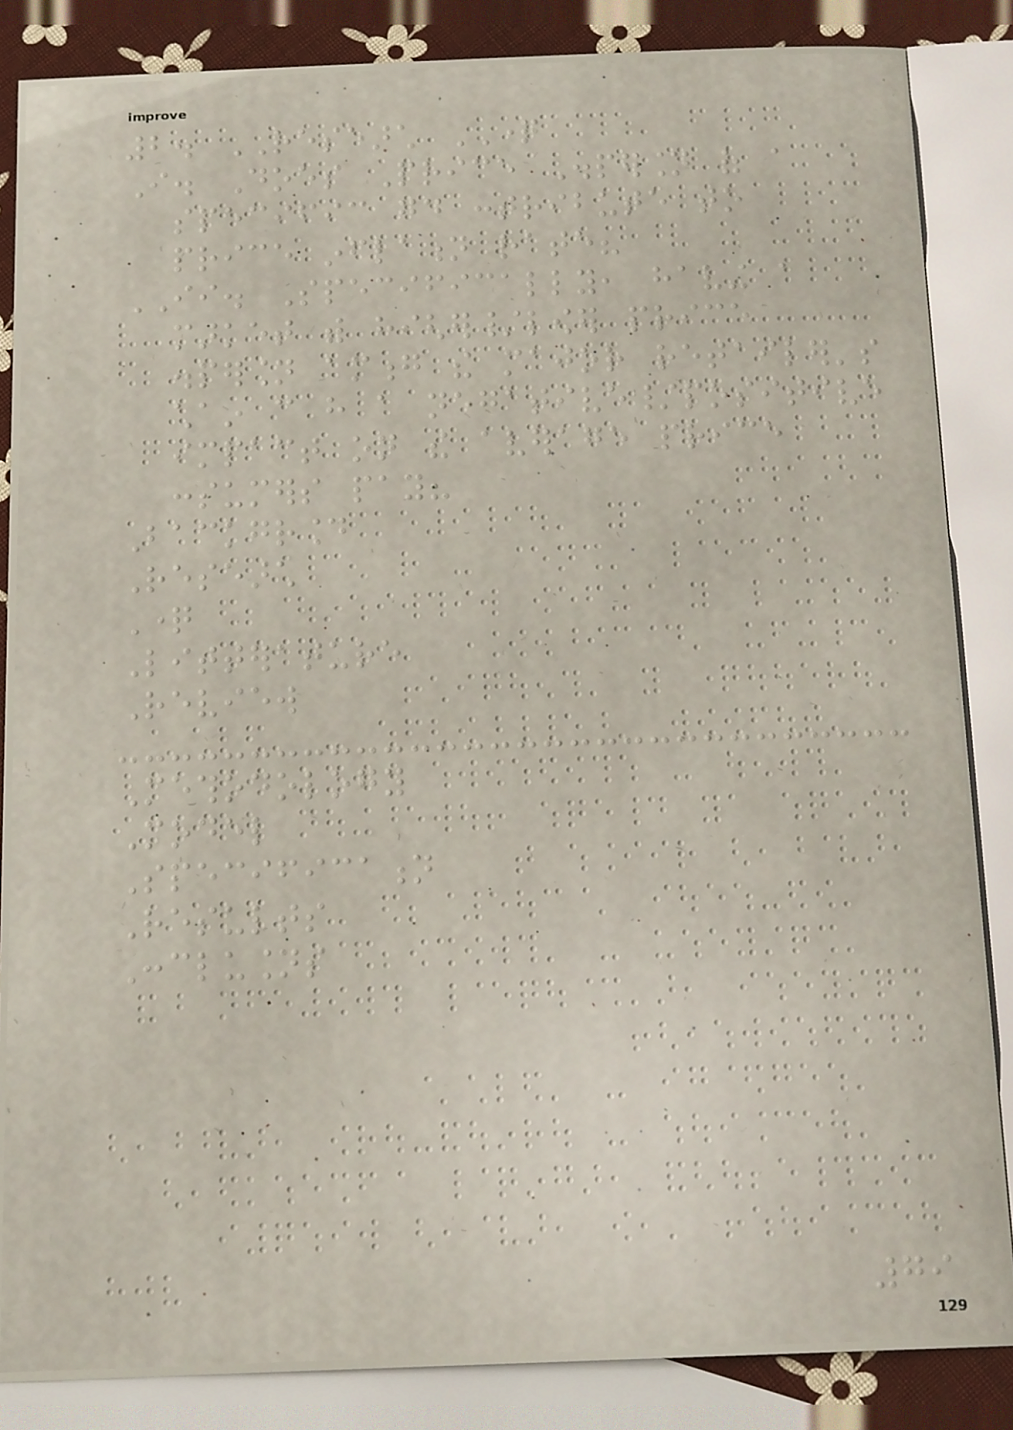2. RESEARCH QUESTION
I. Does Price Dispersion of a
specific good contribute to
price inflation rate?
II. Specifically, having a
market with higher/lower price
dispersion among the major retailer's
chain can have a negative/positive
impact on the average price
consumers pay?
Background
Research
Question
Litterature
Review
Methodology
Model
Specification
Results
Conclusions
79
